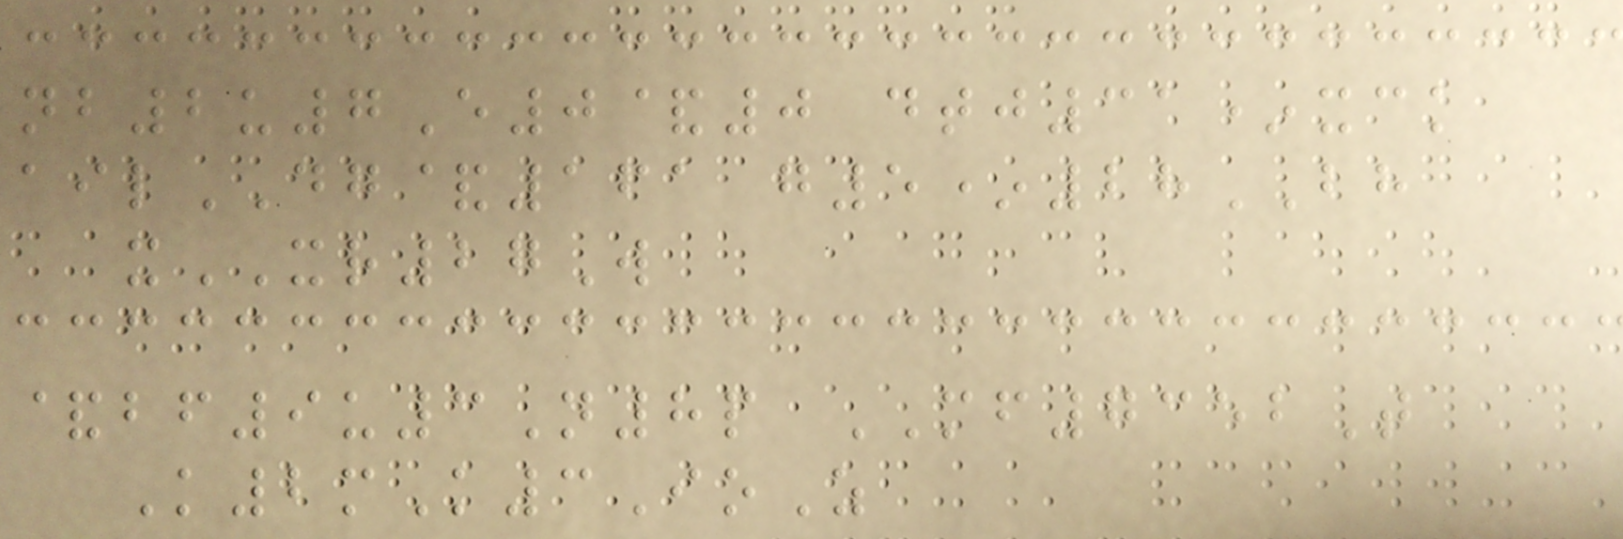nb2u7E0&0 dtj31*xck
ailDG&161 g5*28BH
xXR27W
&bf9u3N8p MF7352T
K2mK3IoZ
